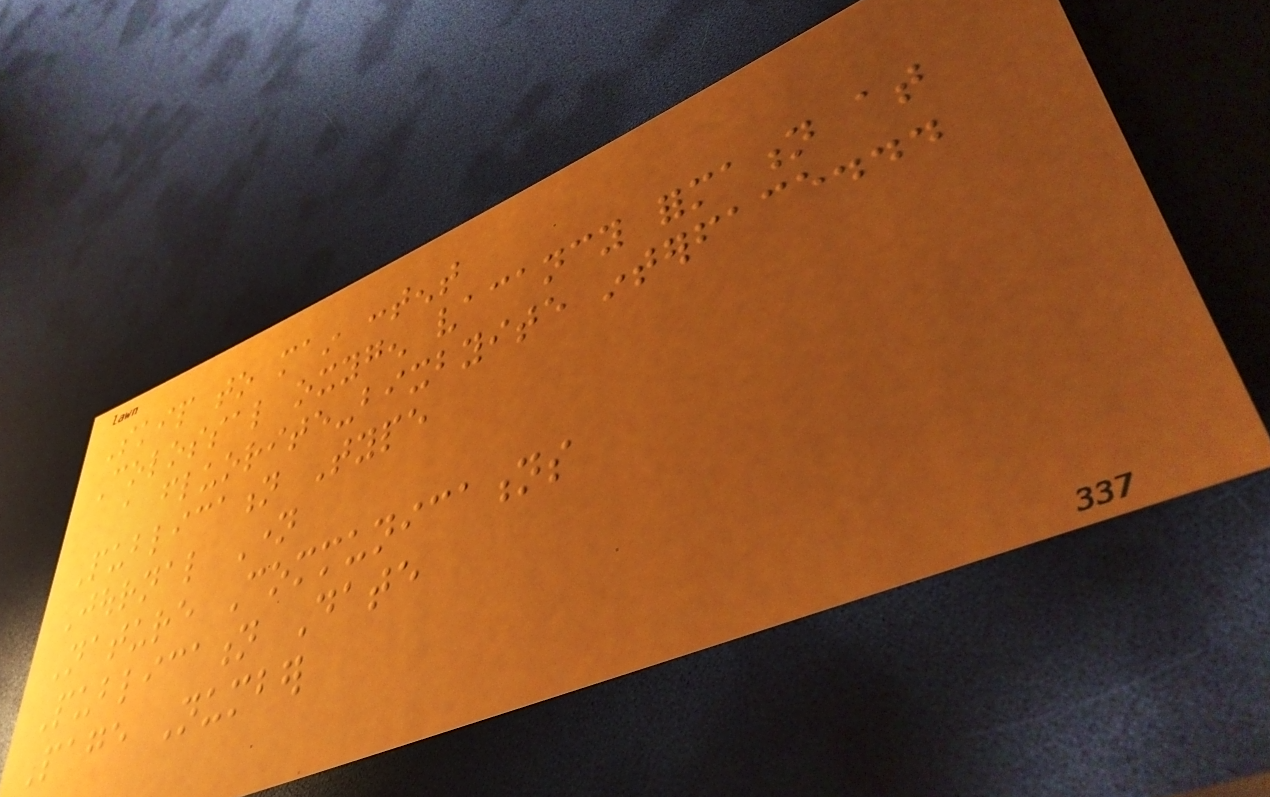Skip to main content
Colossal oxygen vacancy formation at
a fluorite-bixbyite interface...
Publication Type
Journal Name
Nature Communications
Publication Date
Page Number
